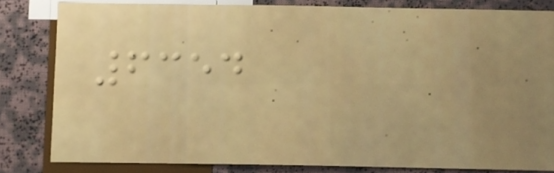6354
